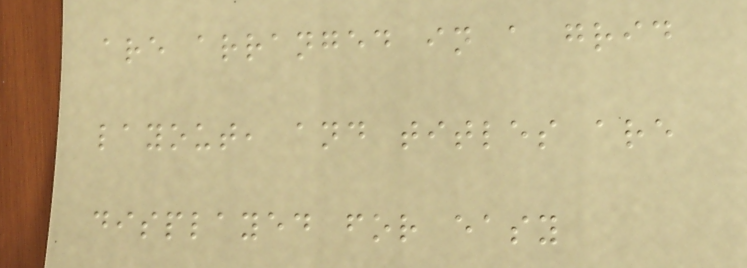are arranged in a grid
layout, and titles are
displayed for easy
